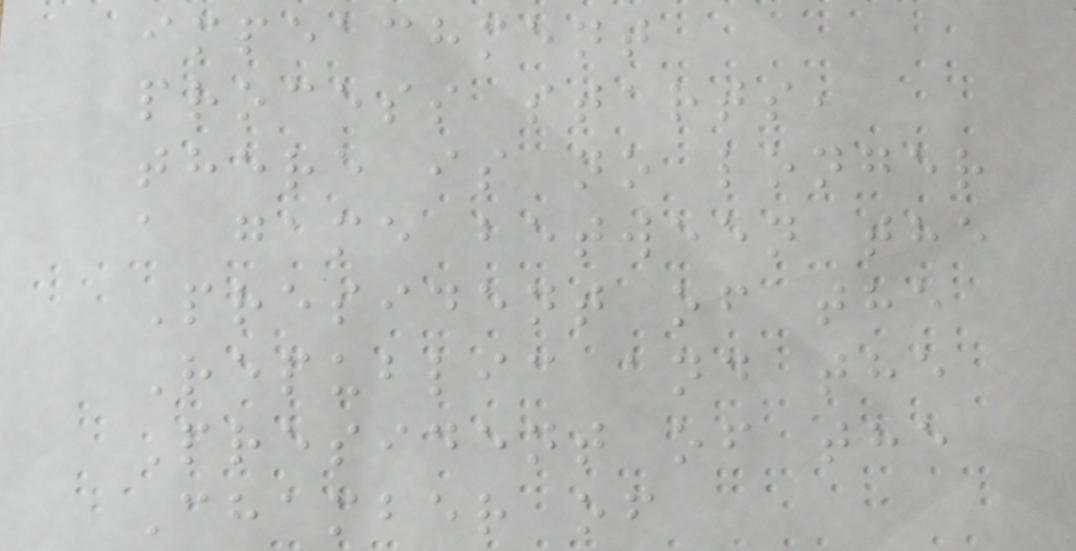impeachment
process starts,
there is no longer
a game between the
President of the
Republic and the
President of the
Chamber of
